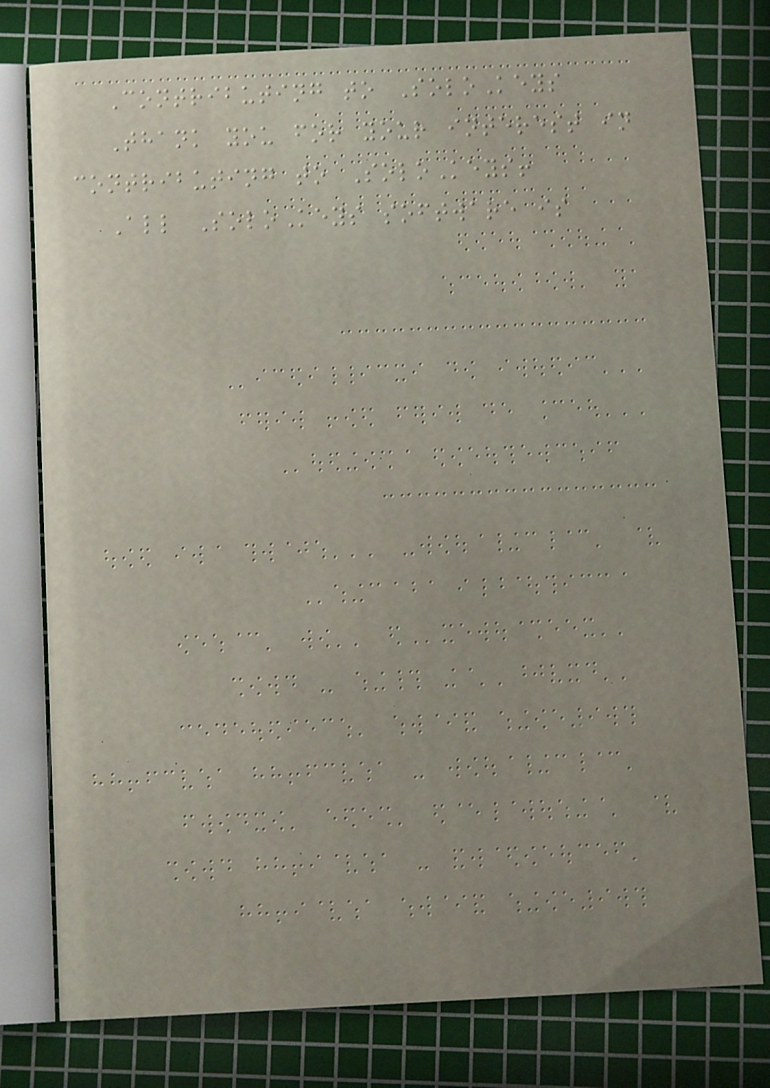Contributing to SoloKeys
Thank you for your interest in
contributing to SoloKeys!
All SoloKeys software is
